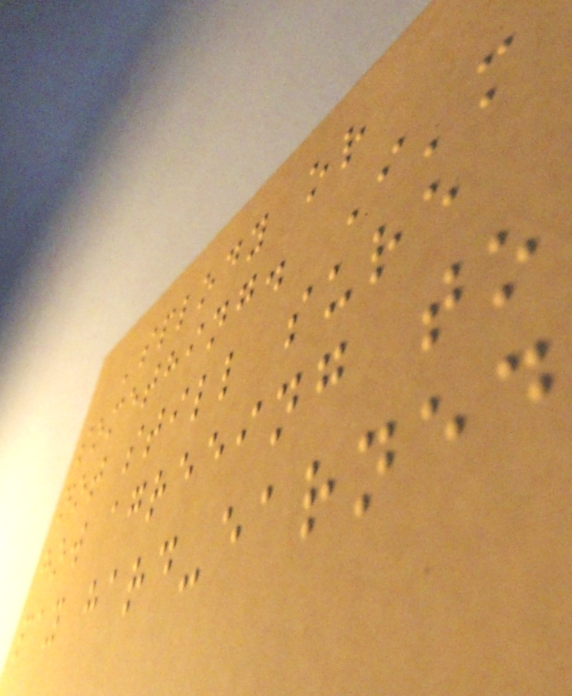'splody or
something. I'm
not still sure
how agreeing to
pay hard-earned
